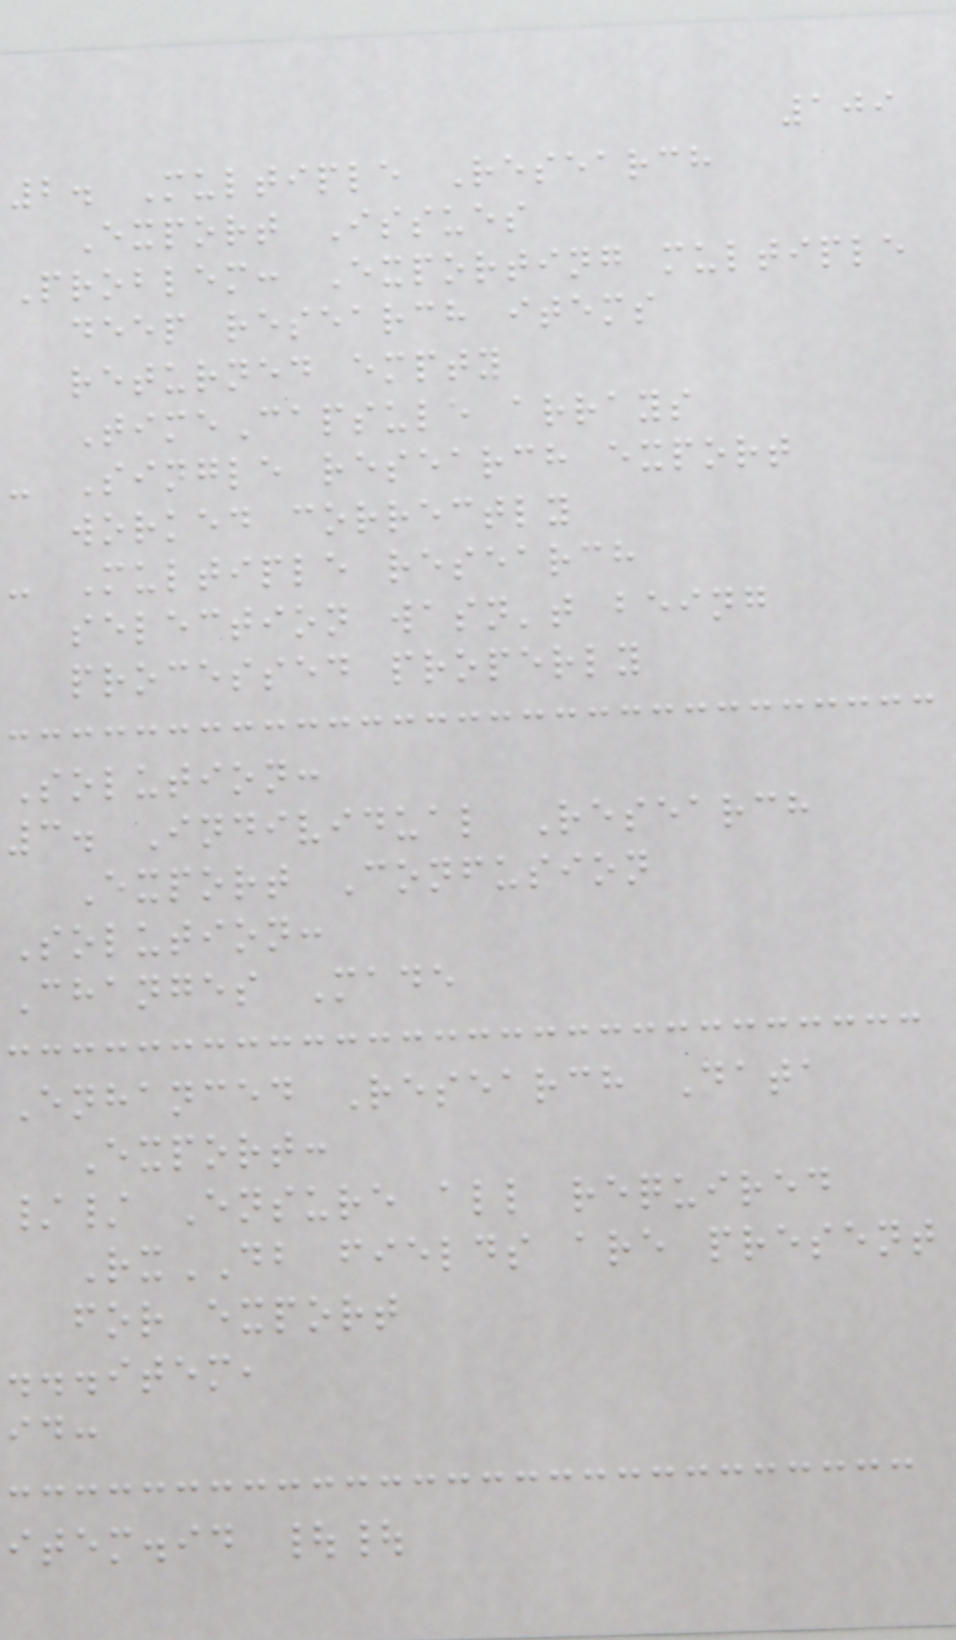109
2. Multiple Research
Export Issues
Problem: Exporting multiple
deep research items
returned empty
TimeCapsule arrays
- Single research export
worked correctly
- Multiple research
selection wasn't being
processed properly
Solution:
3. Individual Research
Export Confusion
Solution:
Changes Made
Enhanced Research Data
Export:
// Ensure all required
RxDB fields are present
for export
...item,
id:
item.id ||
